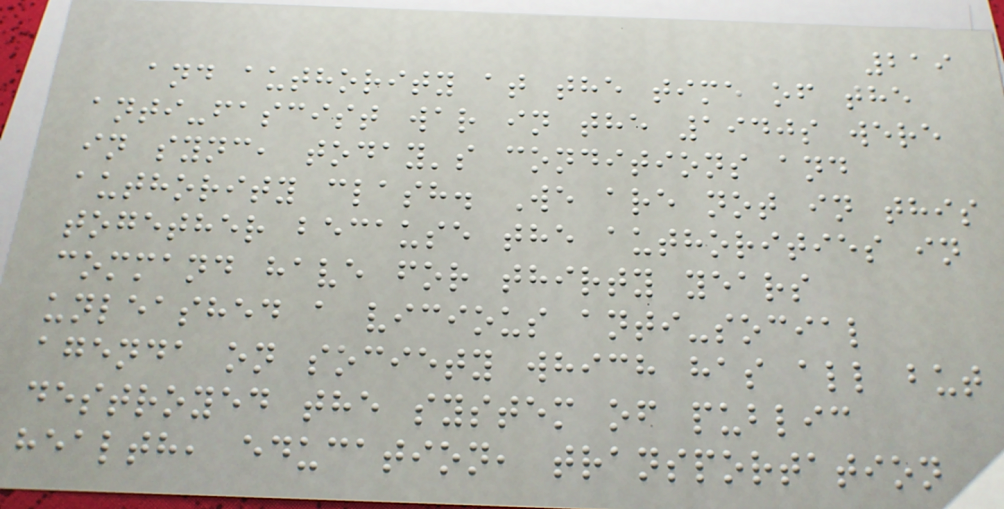219
and authority at the time of the
anti-fascist war in the 1940s were
in sync, today's conditions and
authority clash. We are not in this
together because the authorities in
command have for thirty years
unleashed a vicious anti-social
agenda on society which has all but
destroyed the system of public
health, education, transportation
